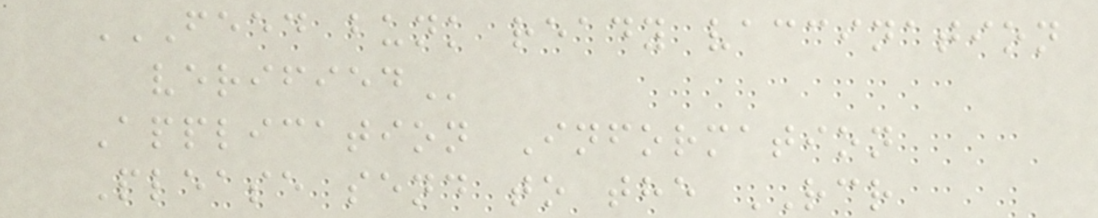FEED BUNK READY VACCINATION
VERIFIED
Application Information
Please send to the RCR
